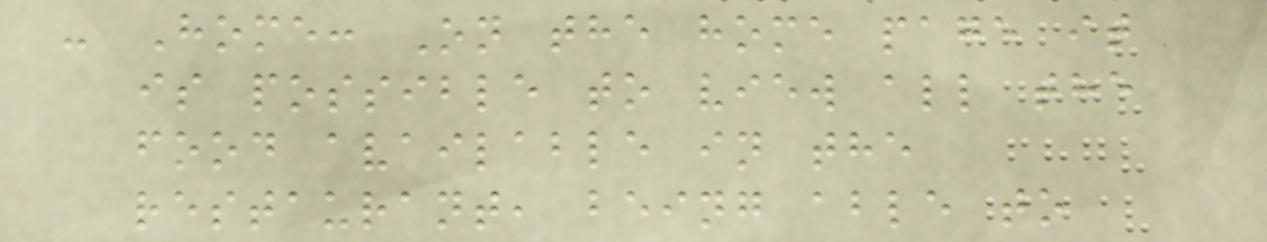- Home: On the home page it
is possible to view all the
food available in the
restaurant, being able to
